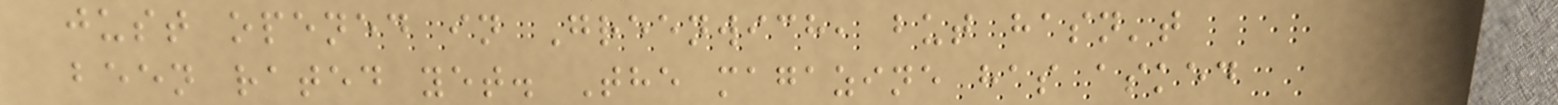just opened in Greenwich, but hasn't
been rated yet. The magazine has asked
